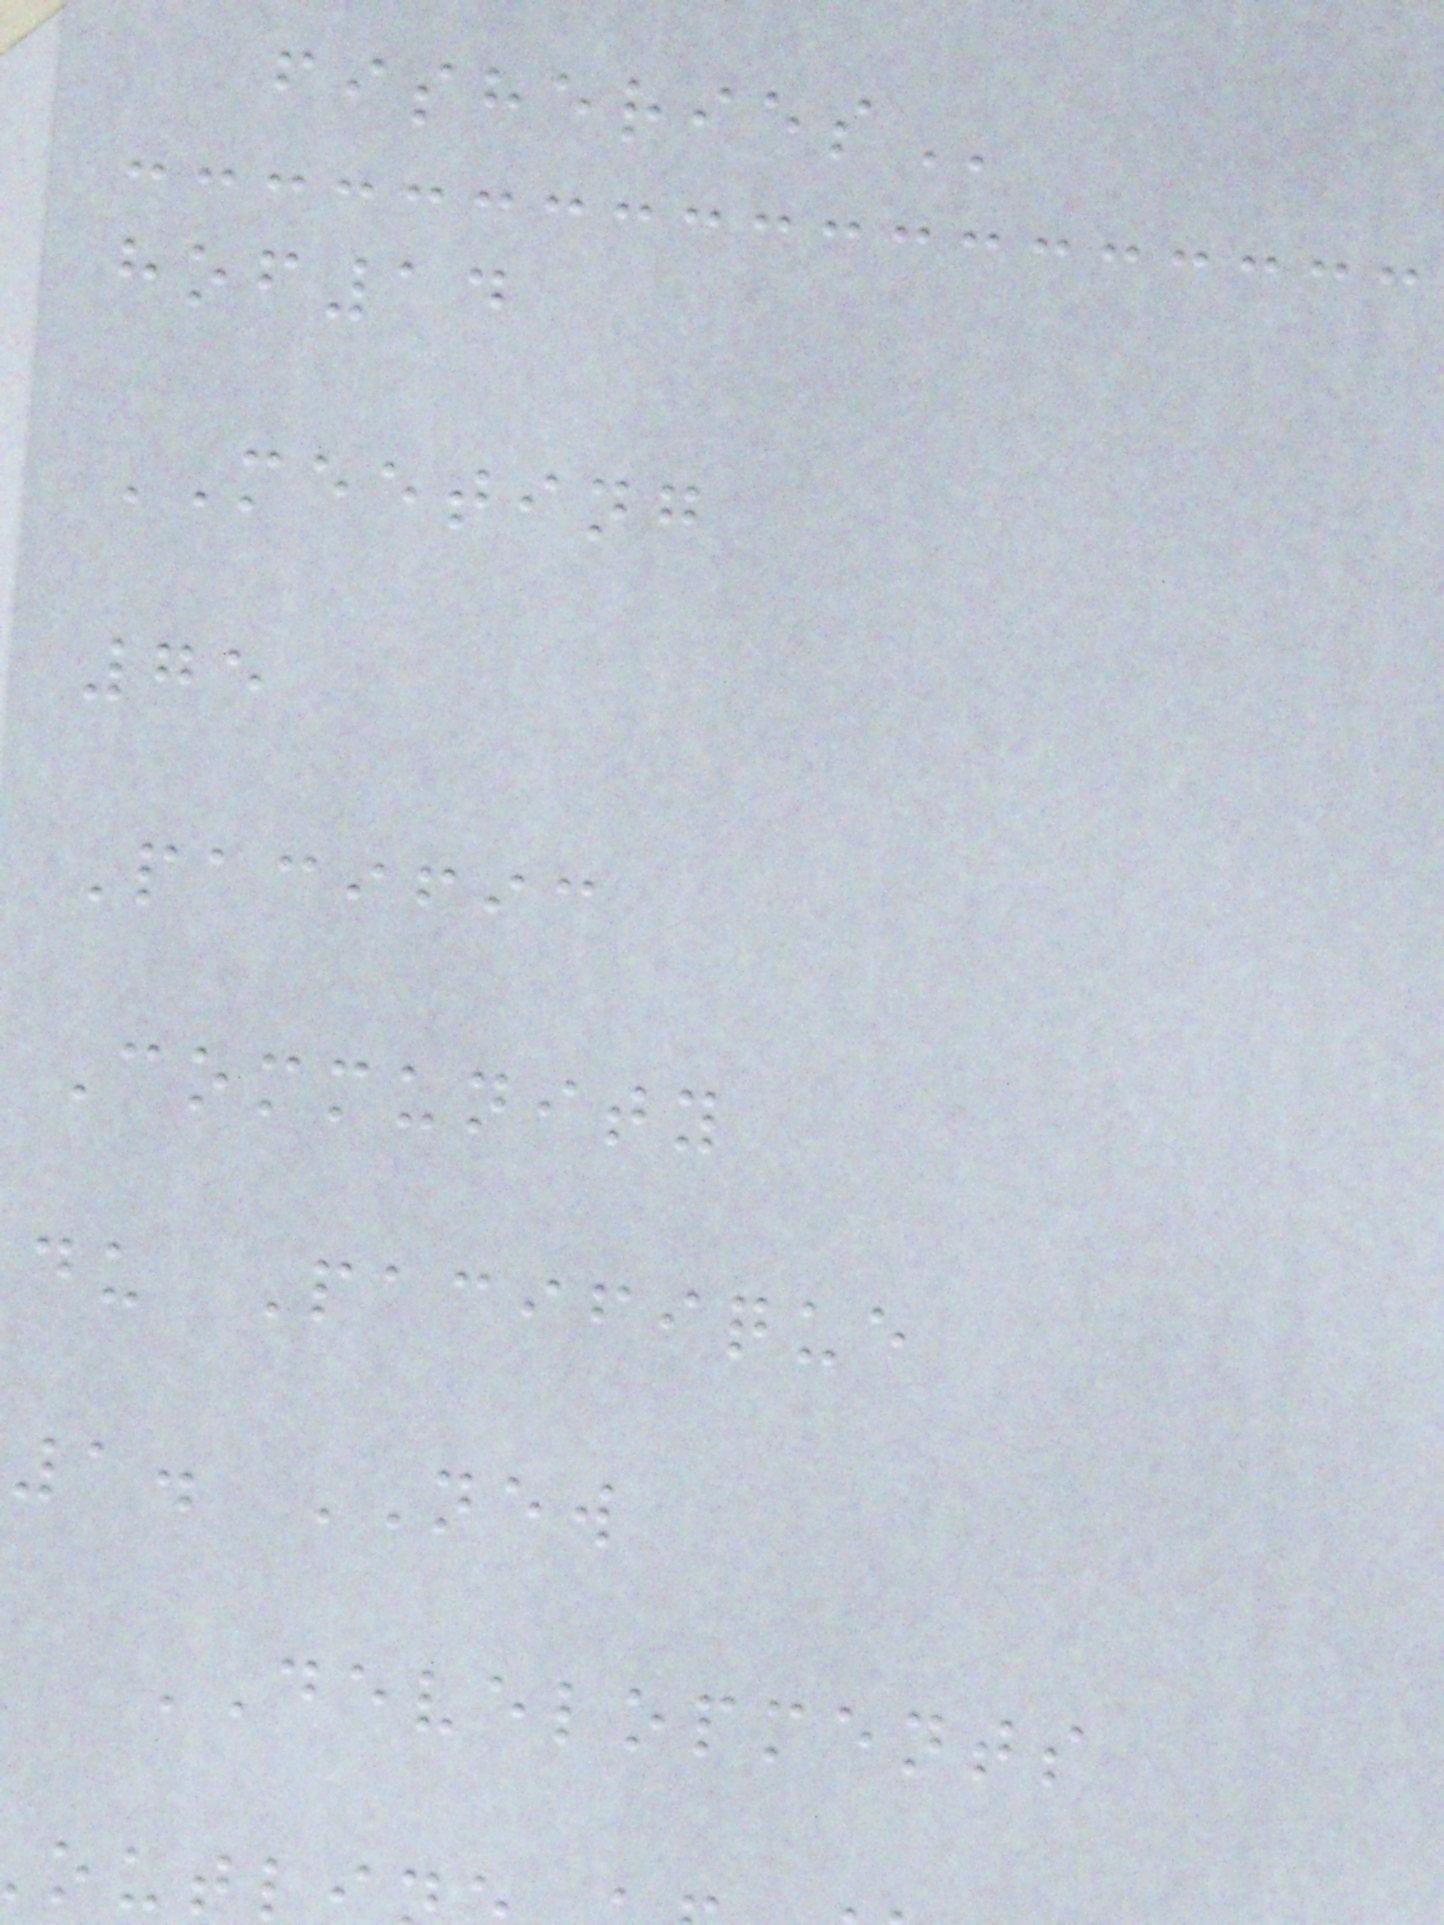hof14
MEETING
75
Pacific
Community
du Pacifique
1. NEW
DEVELOPMENTS
